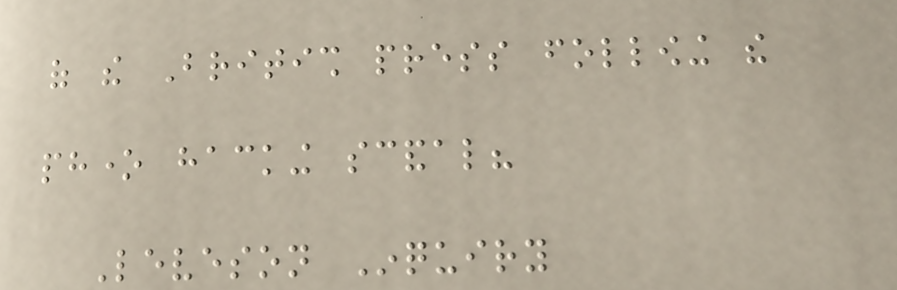of the British press following the
phone hacking scandal?
Leveson Inquiry
